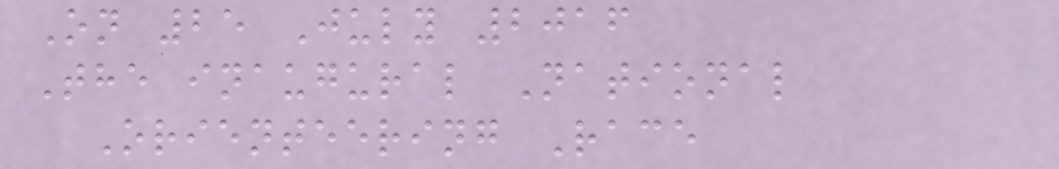On 25 July 2016
The inaugural National
Orienteering Race
